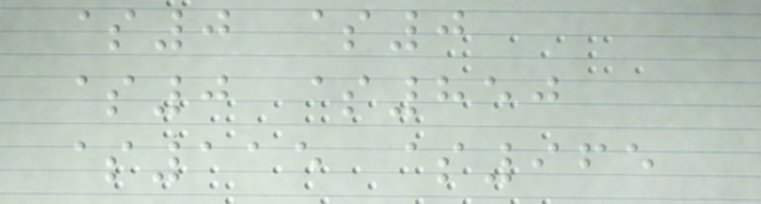$0 $0
$0 $850
$115 $965
